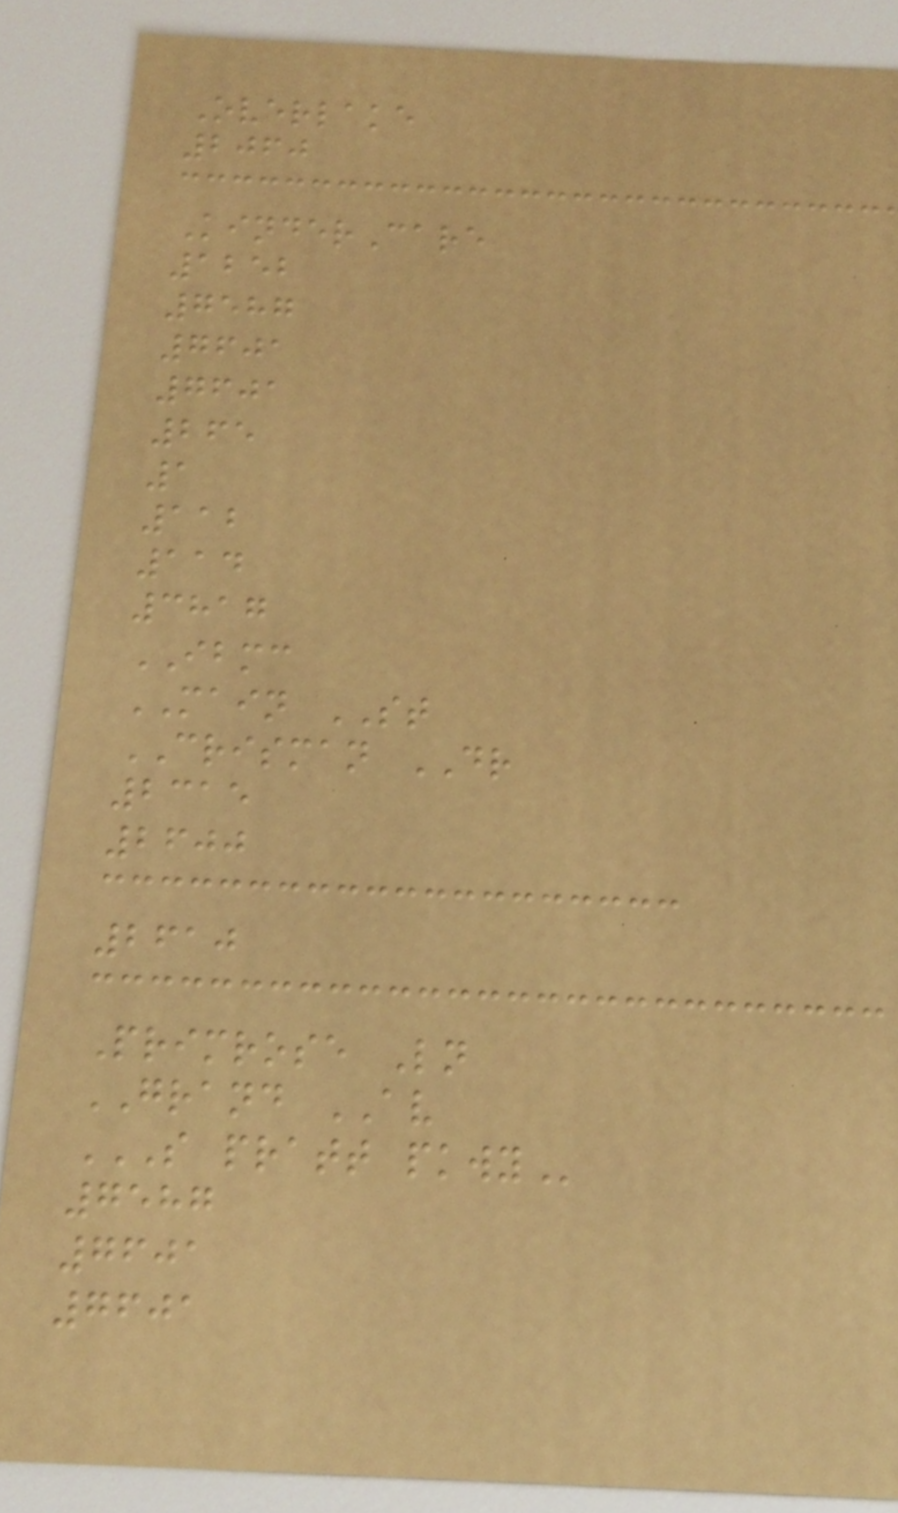Overlake
2060
KinderCare
1252
7587
7601
7601
265
1
112
114
3817
IBMC
MAIN ST
CRISMAN DR
2315
2600
2610
Primrose Ln
GRAND AV
S PRATT PKWY
7587
7601
7601
